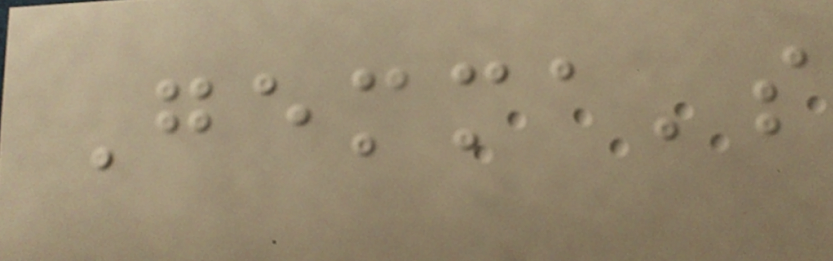Gemma's
